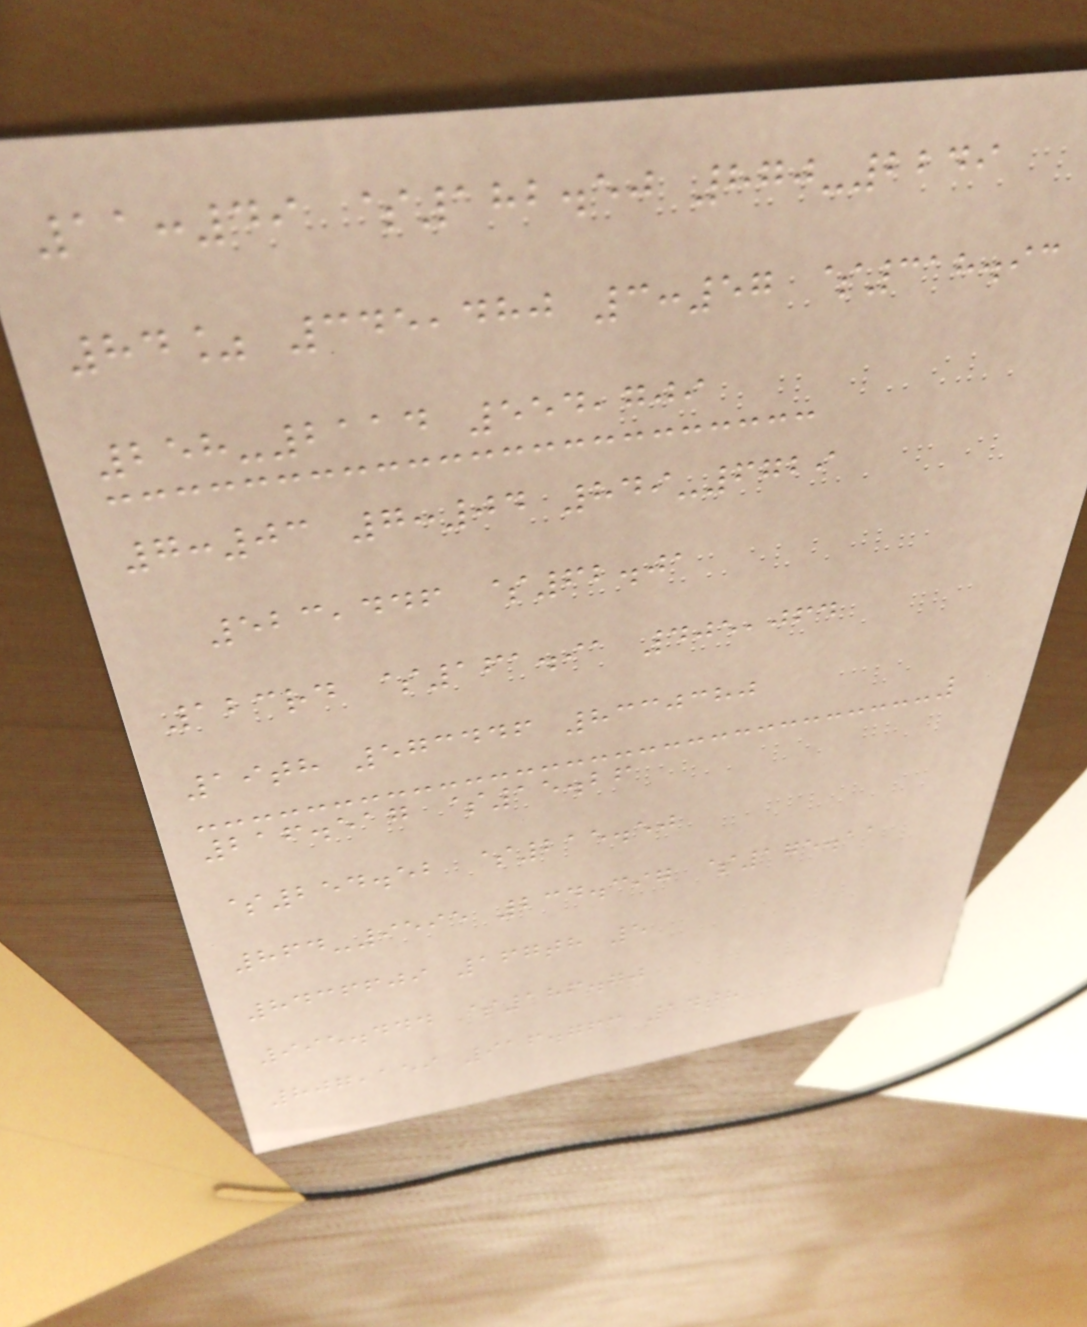11:49 $182.50 870-2249
84% 345,480 3:57 $318.93
258-2114 554,709
7:03 7:04 849-6729
523,446 $62.01
123rd $161.91 405,064
19th 573446 8330380
216.517 $15.26
$254.52 $215.50
864-9595 234.397 $175.11
8436609 167th 5
995.444 $186.70
807,159 916.763 14th
